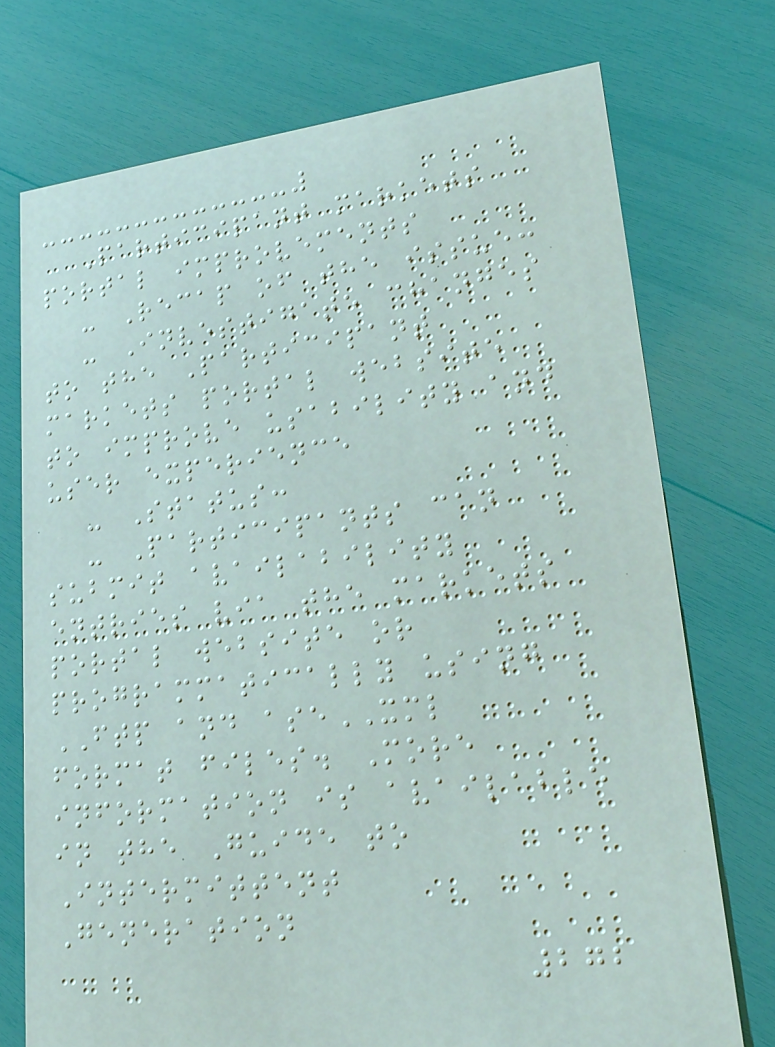Participant markets
portal improvements
- Recap of the issue:
- Investigate changes
to the Participant
markets portal website
to improve usability and
user experience
- Status:
- Participants can
submit availability
entries via the markets
portal website or
programmatically using
FTP and aseXML
format files. More
information is available
in the Guide to
Intermittent
Generation
272
